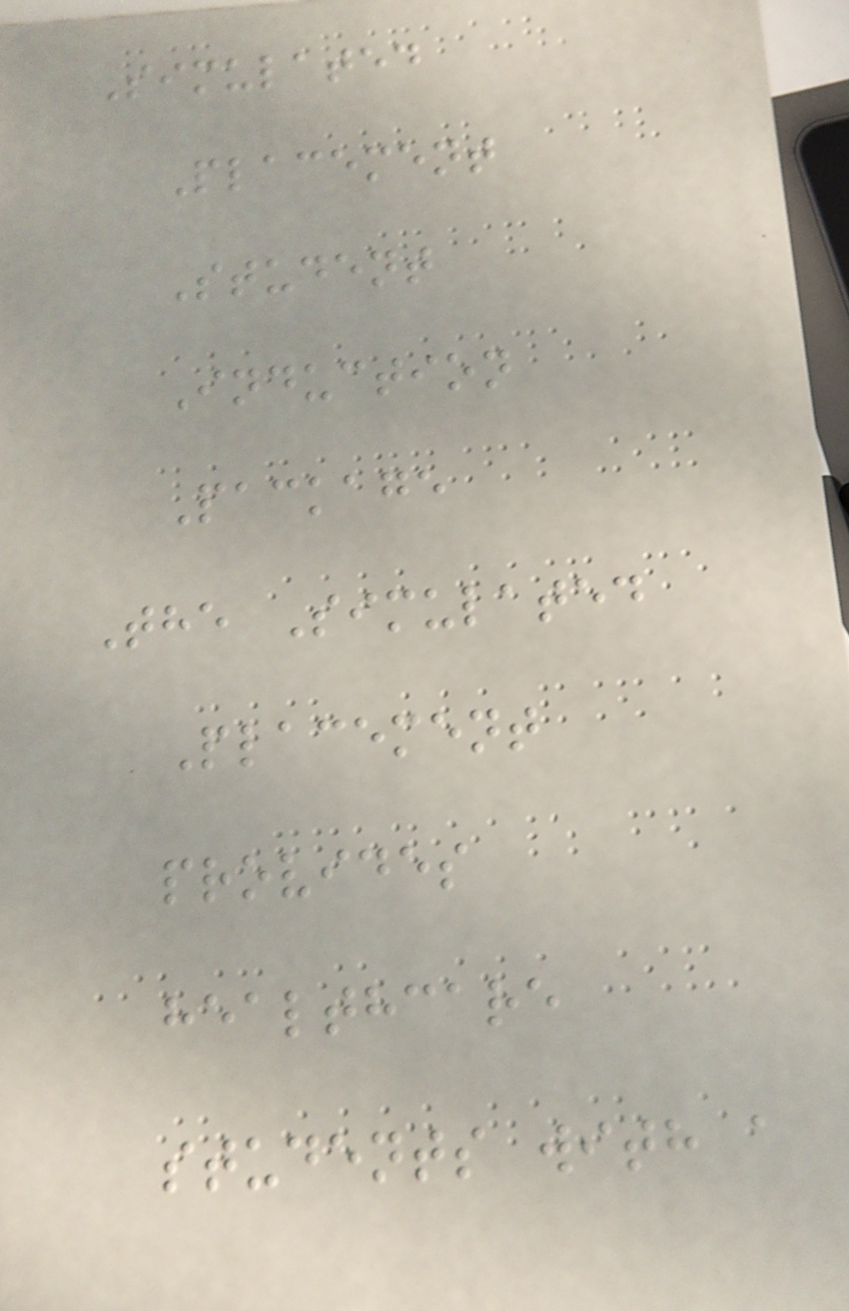Simulated
Placement
Student
Induction
Package
The Simulated
Placement
provides
healthcare
students with a
